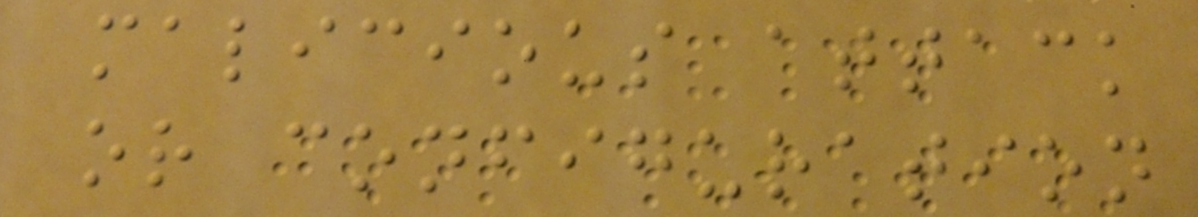malicious attack
or configuration
